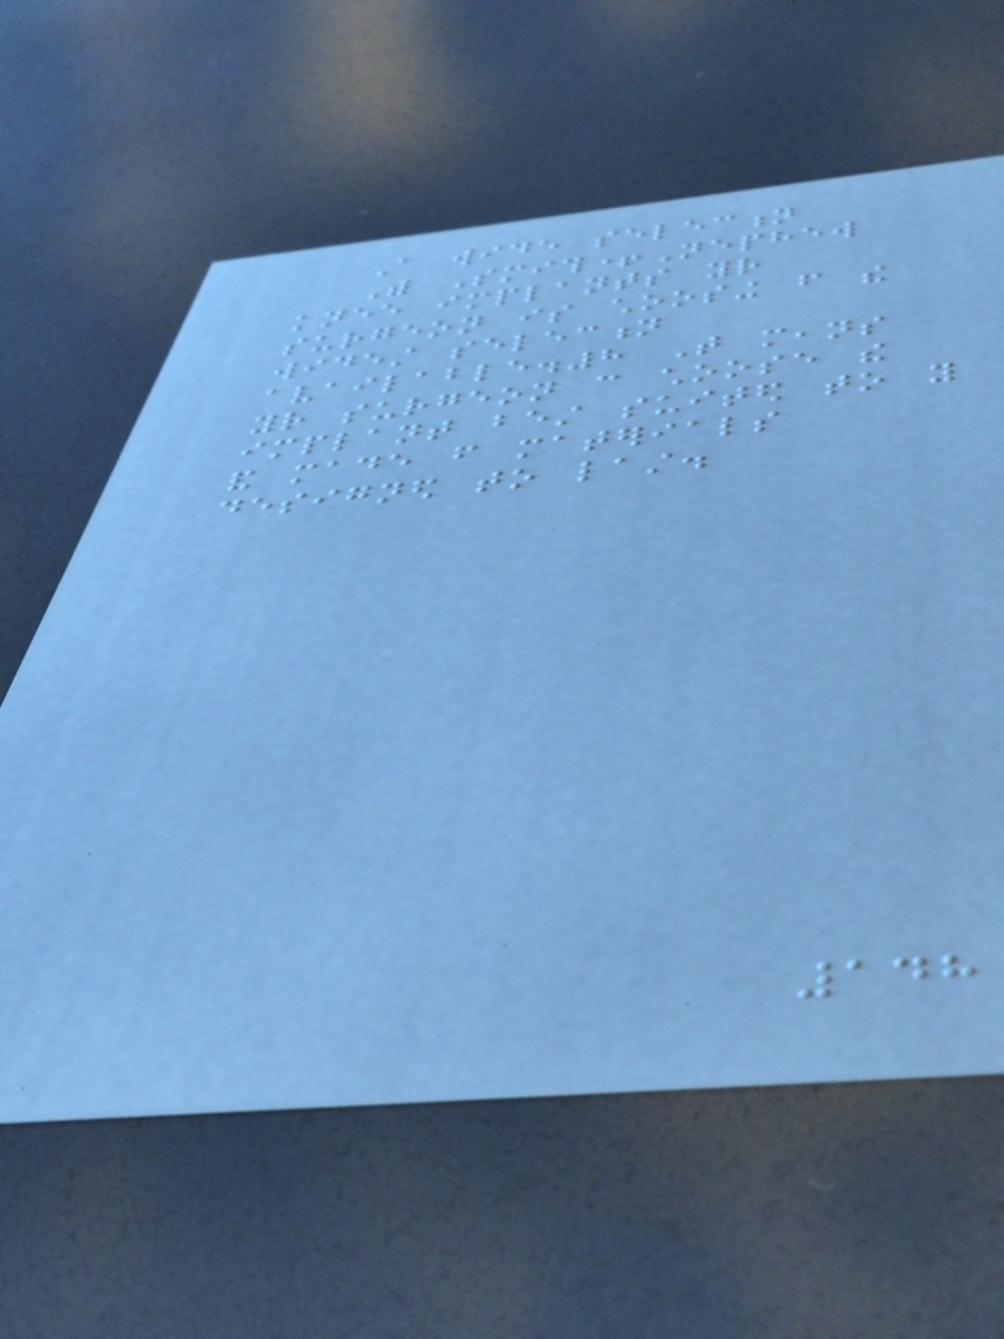A wide selection
With Smith+Nephew
knee implants your
surgeon is choosing from the
widest selection
available.8 That means
your surgeon can choose the
implant best suited to you
and made from materials
designed to last.
148
